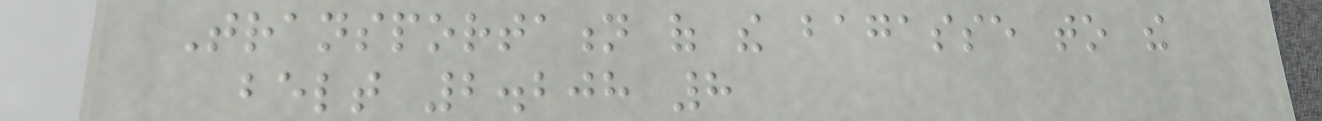Transportation of the bagasse to the
belt 2.208 8
